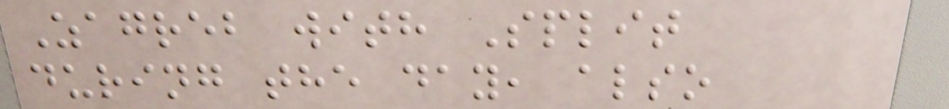Zagreb with Split
during the day, also
